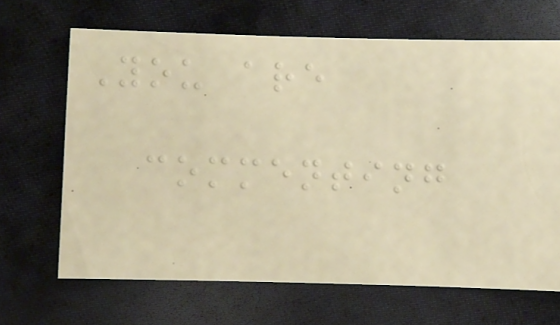You are
commenting
